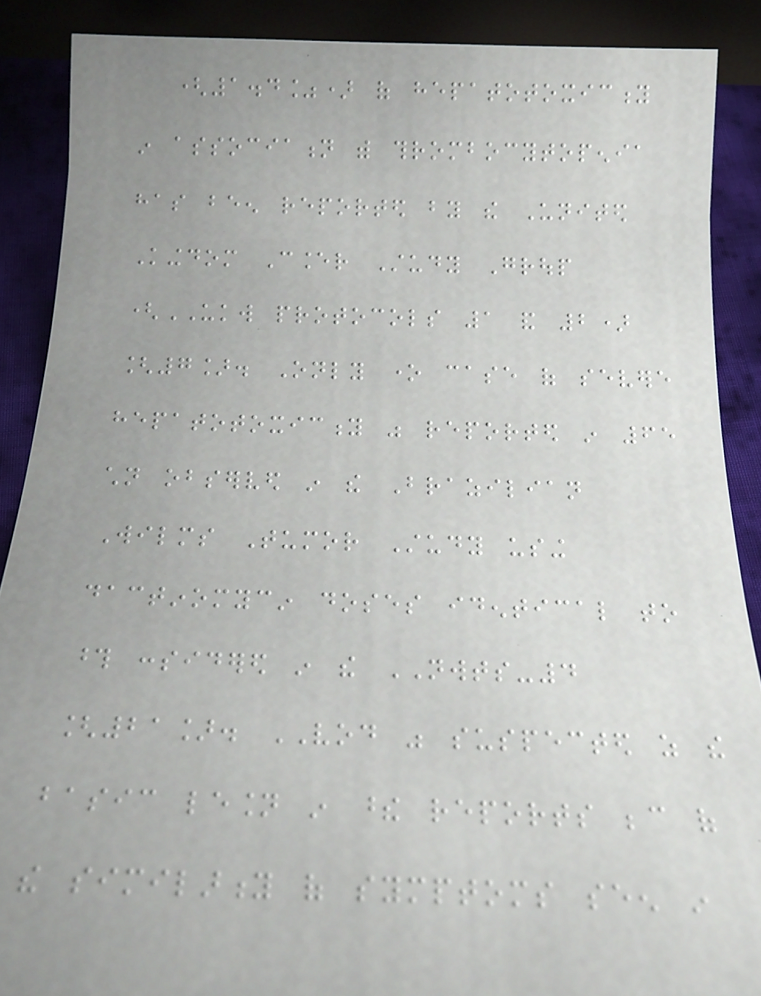(1.4%) of hepatotoxicity
in association with thrombocytopenia
has been reported by the United
Kingdom Cancer Study Group
(UKW protocols 1 and 2)
[7]. Only one case of severe
hepatotoxicity was reported in 65
children observed in the Brazilian
Wilms Tumor Study using
dactinomycin doses identical to
those considered in the NWTS-4
[21]. VOD was suspected as the
basic lesion in these reports because of
the similarity of symptoms seen in
